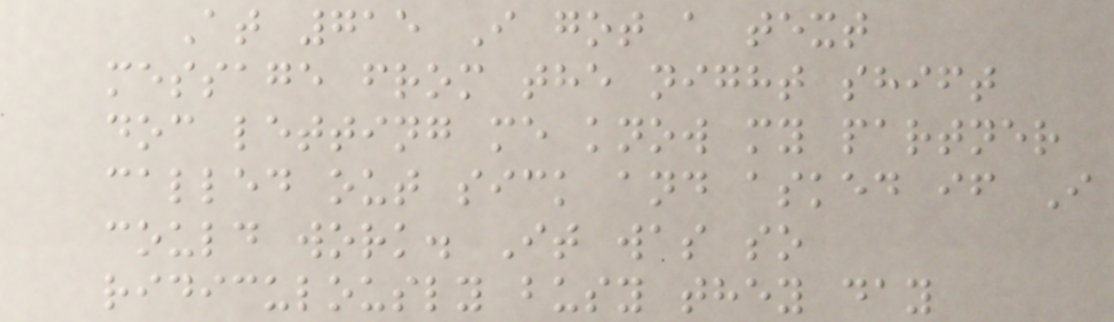At 715 I got a text
message from the night shift
doc letting me know my partner
called out sick and asked if I
could work. It was so
ridiculously busy they day
